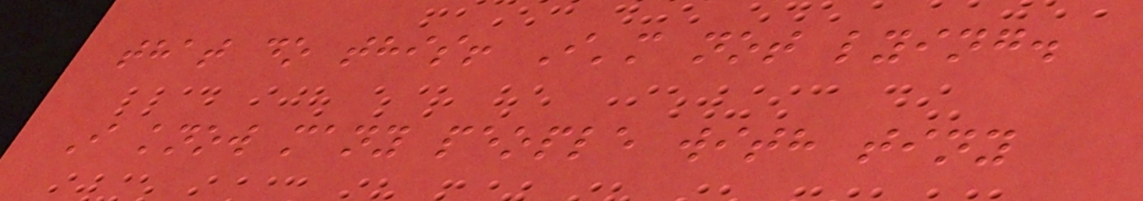that do this! I'm not lying.
I know many people with tiny
